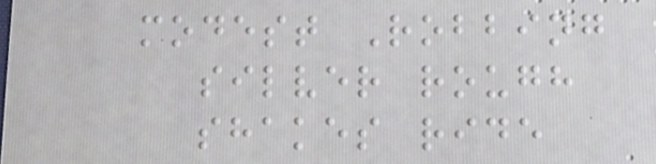modest Robbing
silver rough
shakes ride
